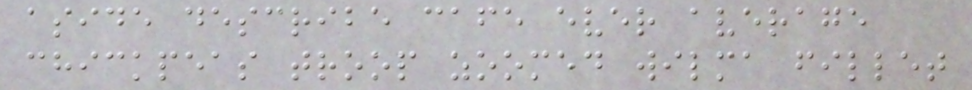aside describe cafe ever average
chickpeas troop zoomed wilma fillet
